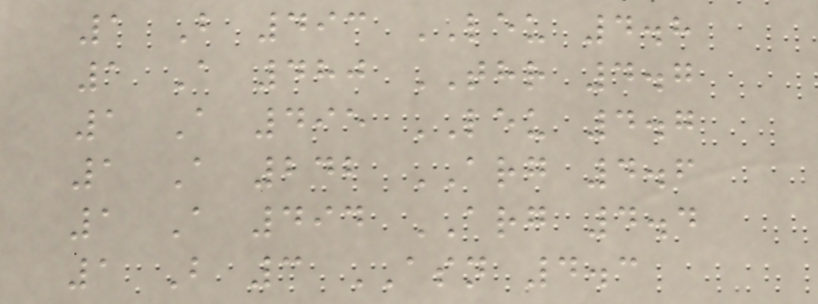1 B 493 LEU 4.8
1 A 480 THR 4.7
1 A 495 LEU 4.7
1 A 242 ARG 4.6
1 A 494 ARG 4.4
1 B 3 ASN 4.3
